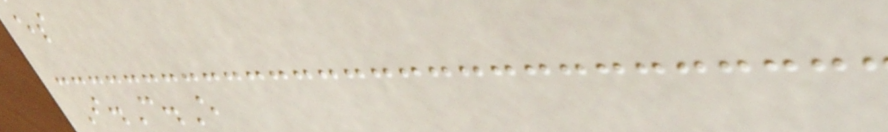es
I.C.E
